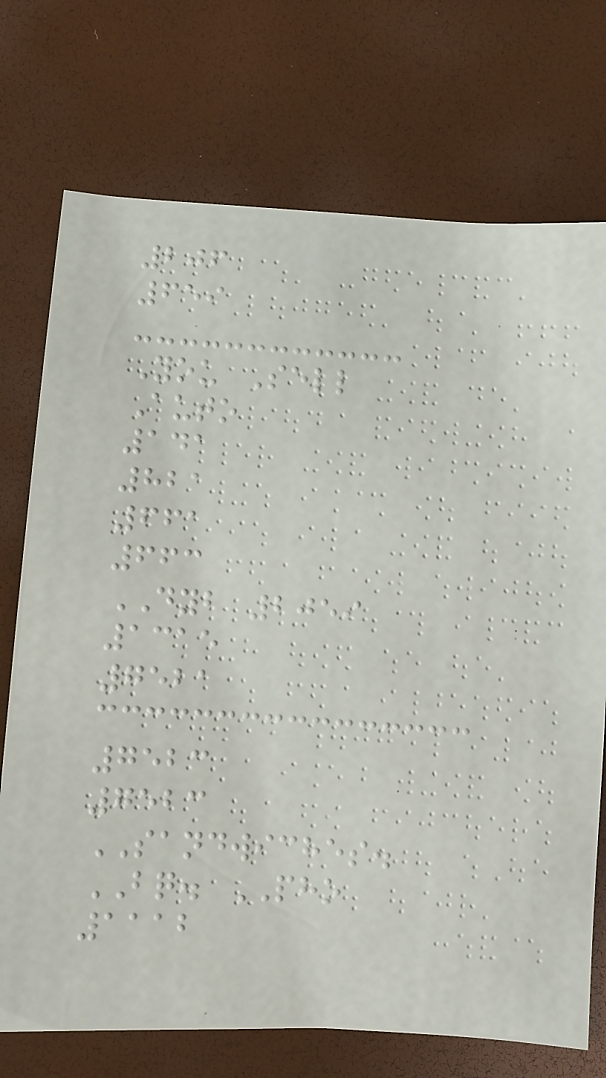206
659
You Sell
Auto
141
821
661
663
DYB 2059
1315
7521
7523
7523
SANDWICHES.
BQ. PHO
1112
